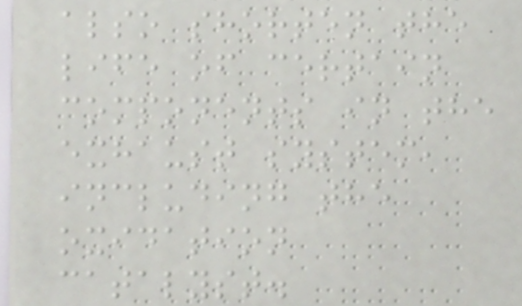also shorten the
life of certain
components in the
exhaust system,
including the
oxidation
catalyst.
